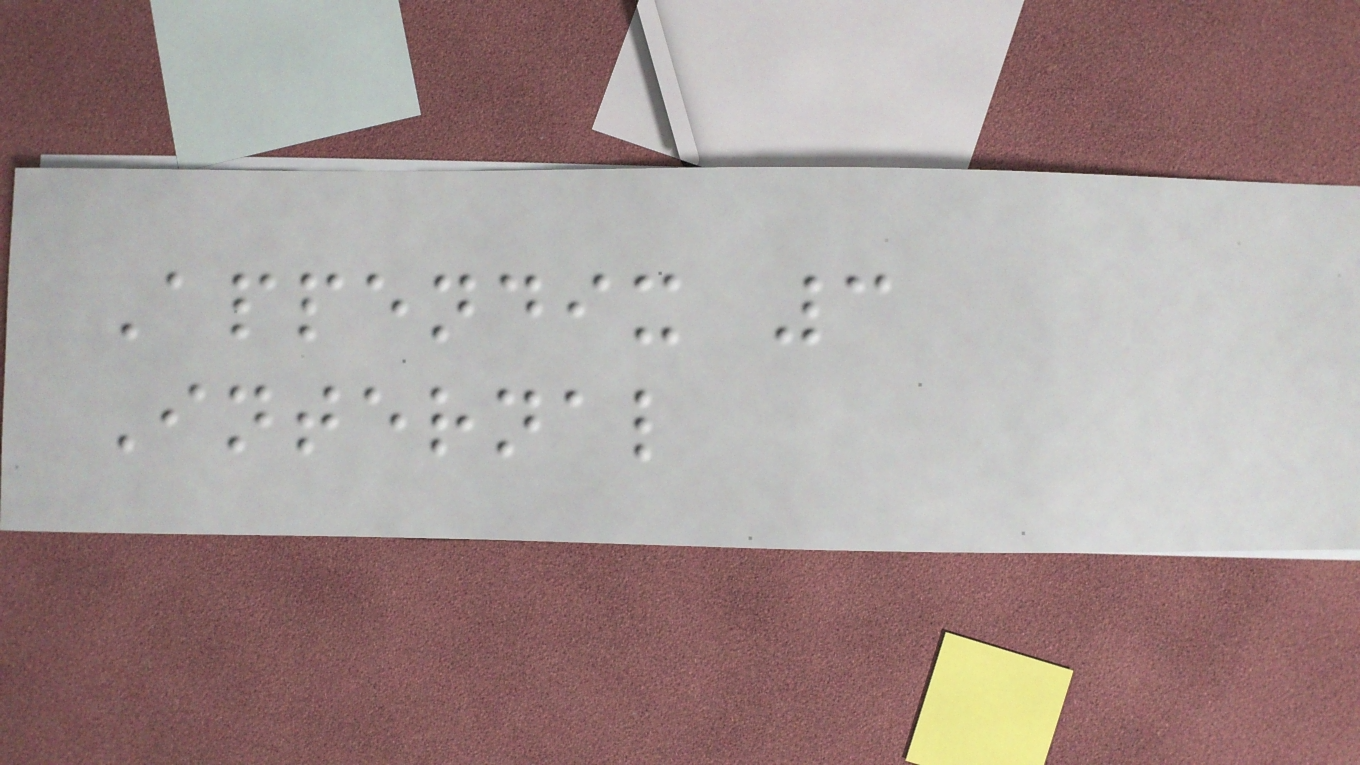Appendix 3
Internal
